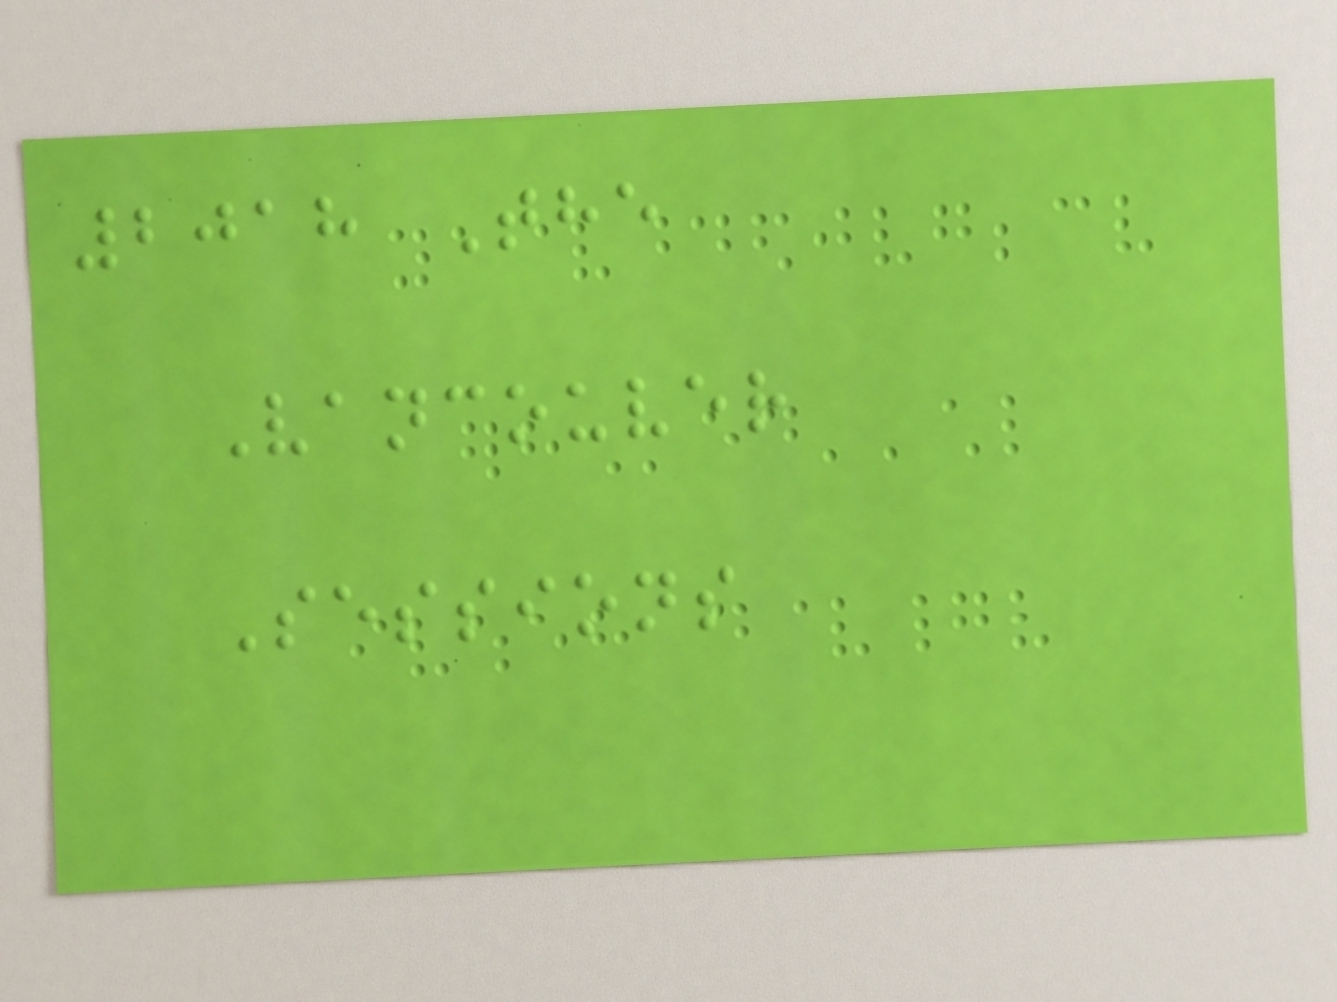2018 The
Vancouver
Sessions
